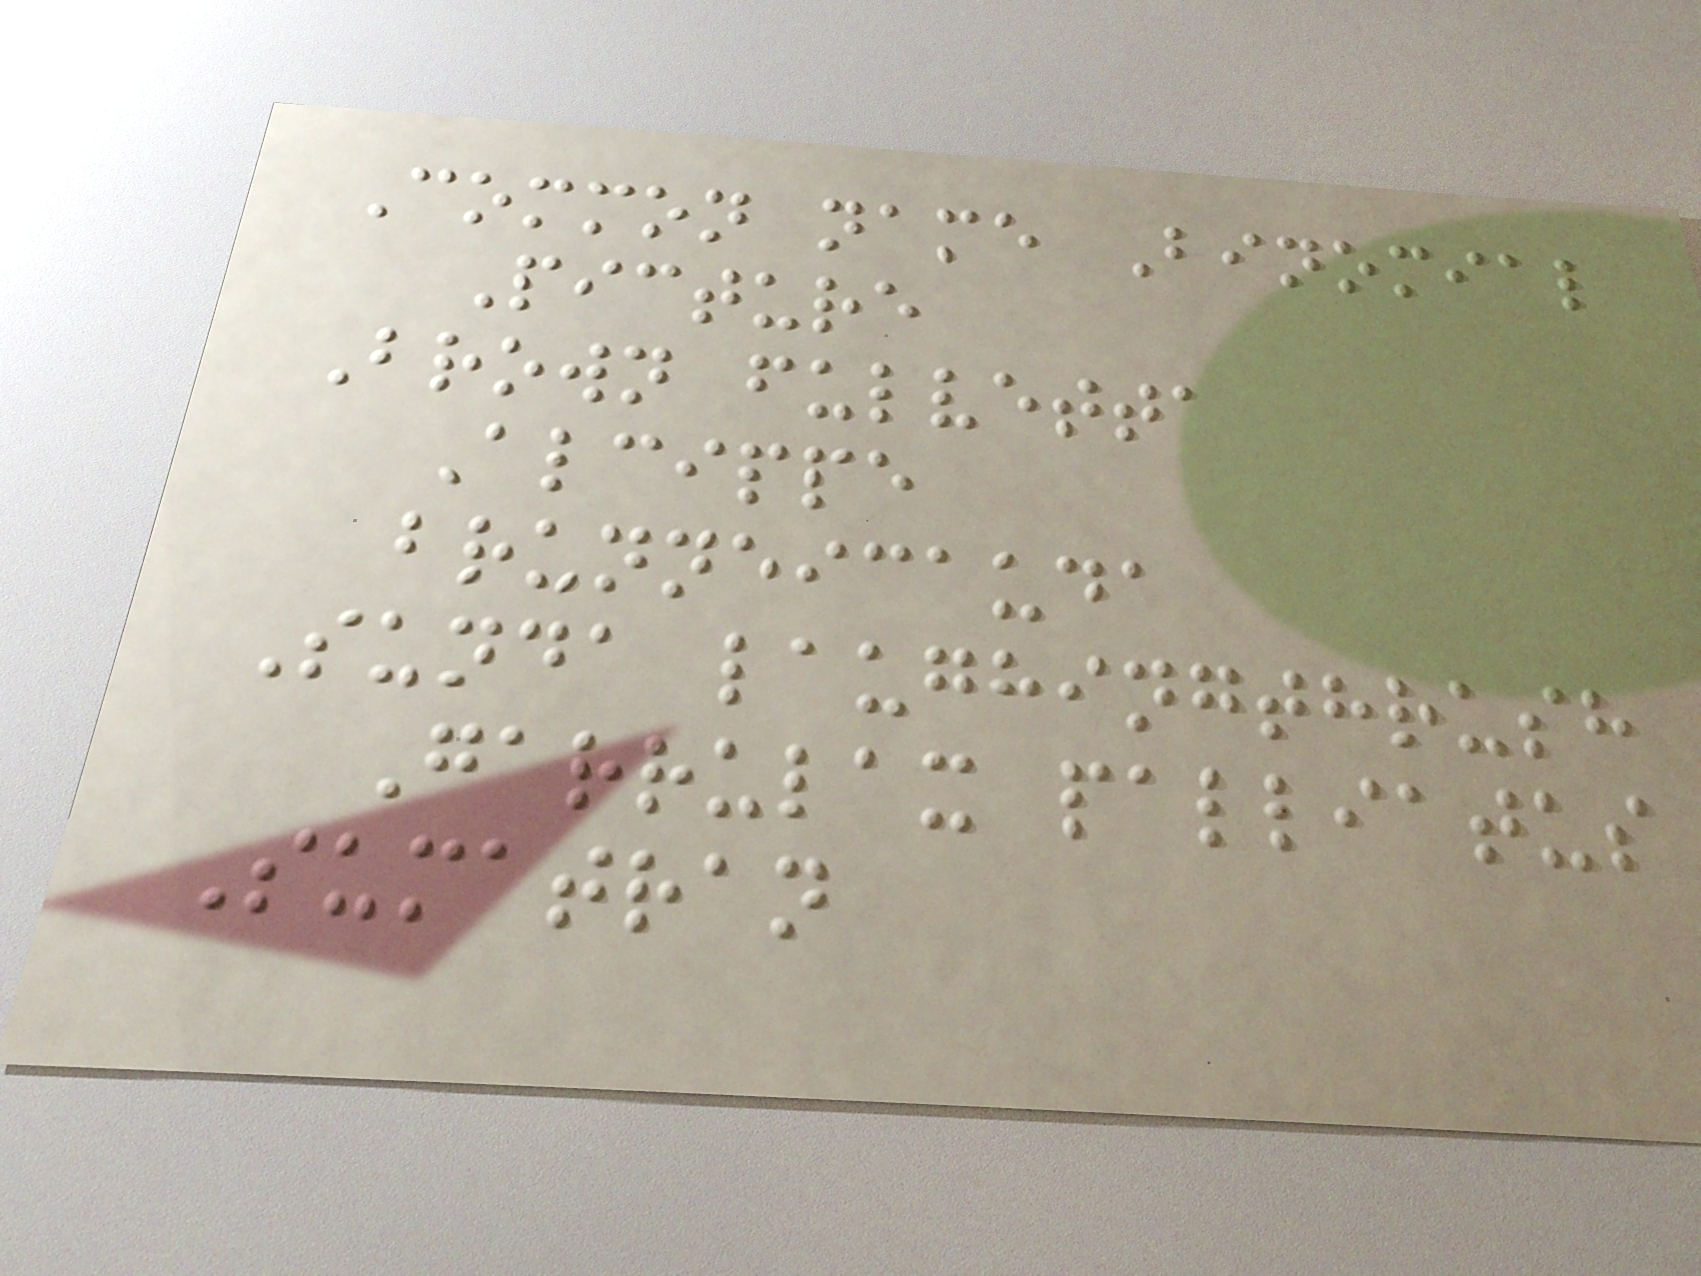Common name Binomial
Picture
Brown fulvetta
Alcippe
brunneicauda
Sunda laughingthrush
Garrulax palliatus
Sumatran
